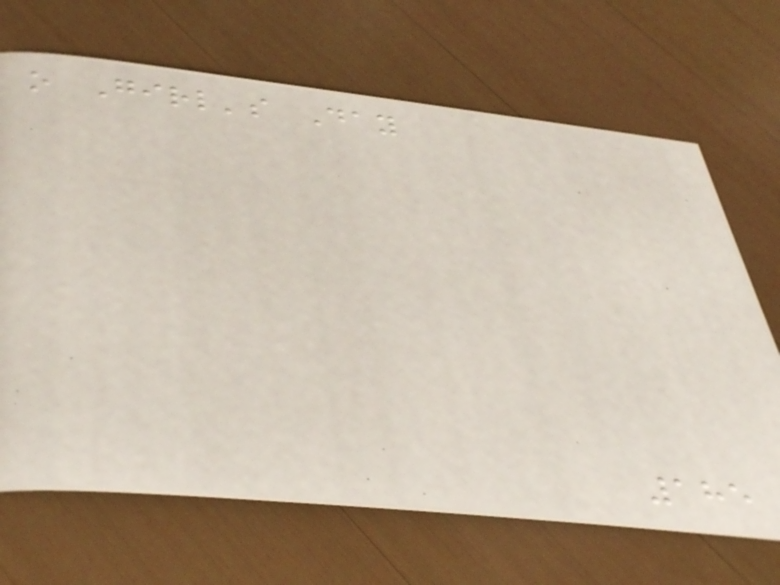o Girl's Day
185
